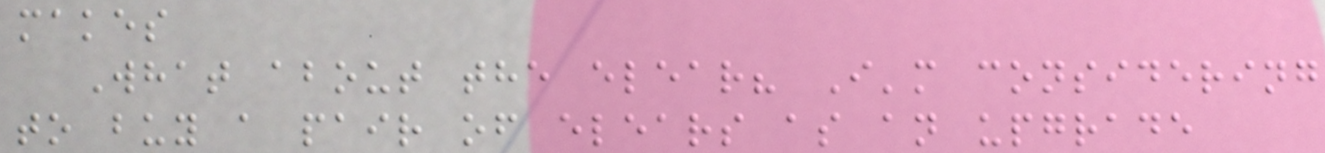makes
What about the elear? I'm considering
to buy a pair of elears as an upgrade
